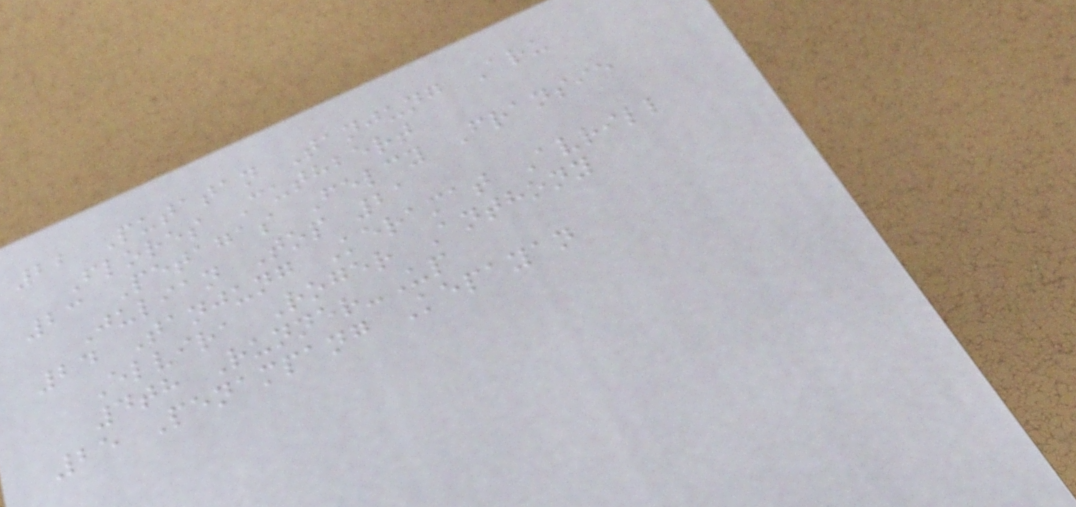22 Putatan Tanjung Aru
Flores Cuthbert
23 Petagas Felcy Fransie
Julian Top 21
24 Tanjung Keramat Avrill
Elvira Roger Anthony
4th Runner-Up
25 Penampang Kepayan
